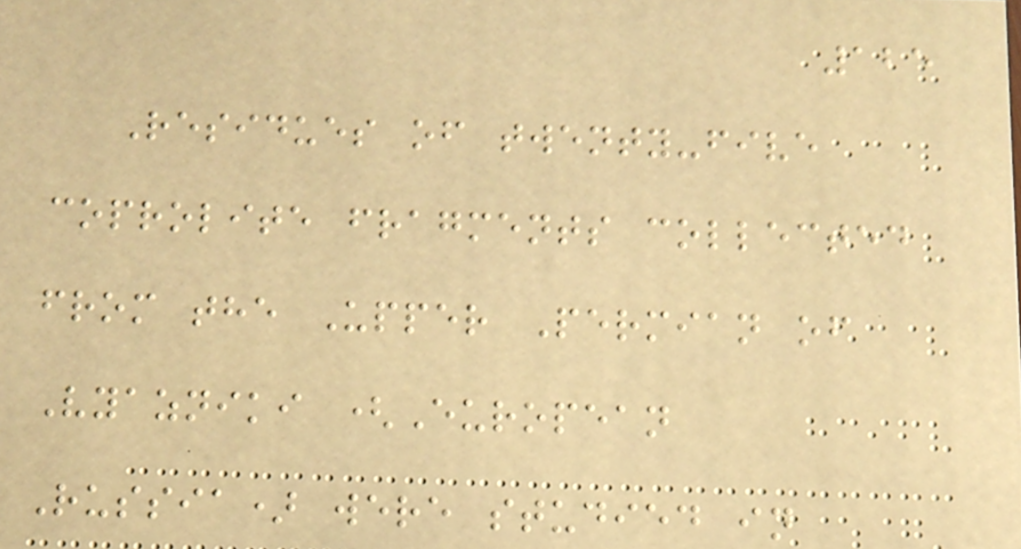125
Residues of twenty-five
coprolite fragments collected
from the Upper Permian of
Vyazniki (European
Russia) were studied in
